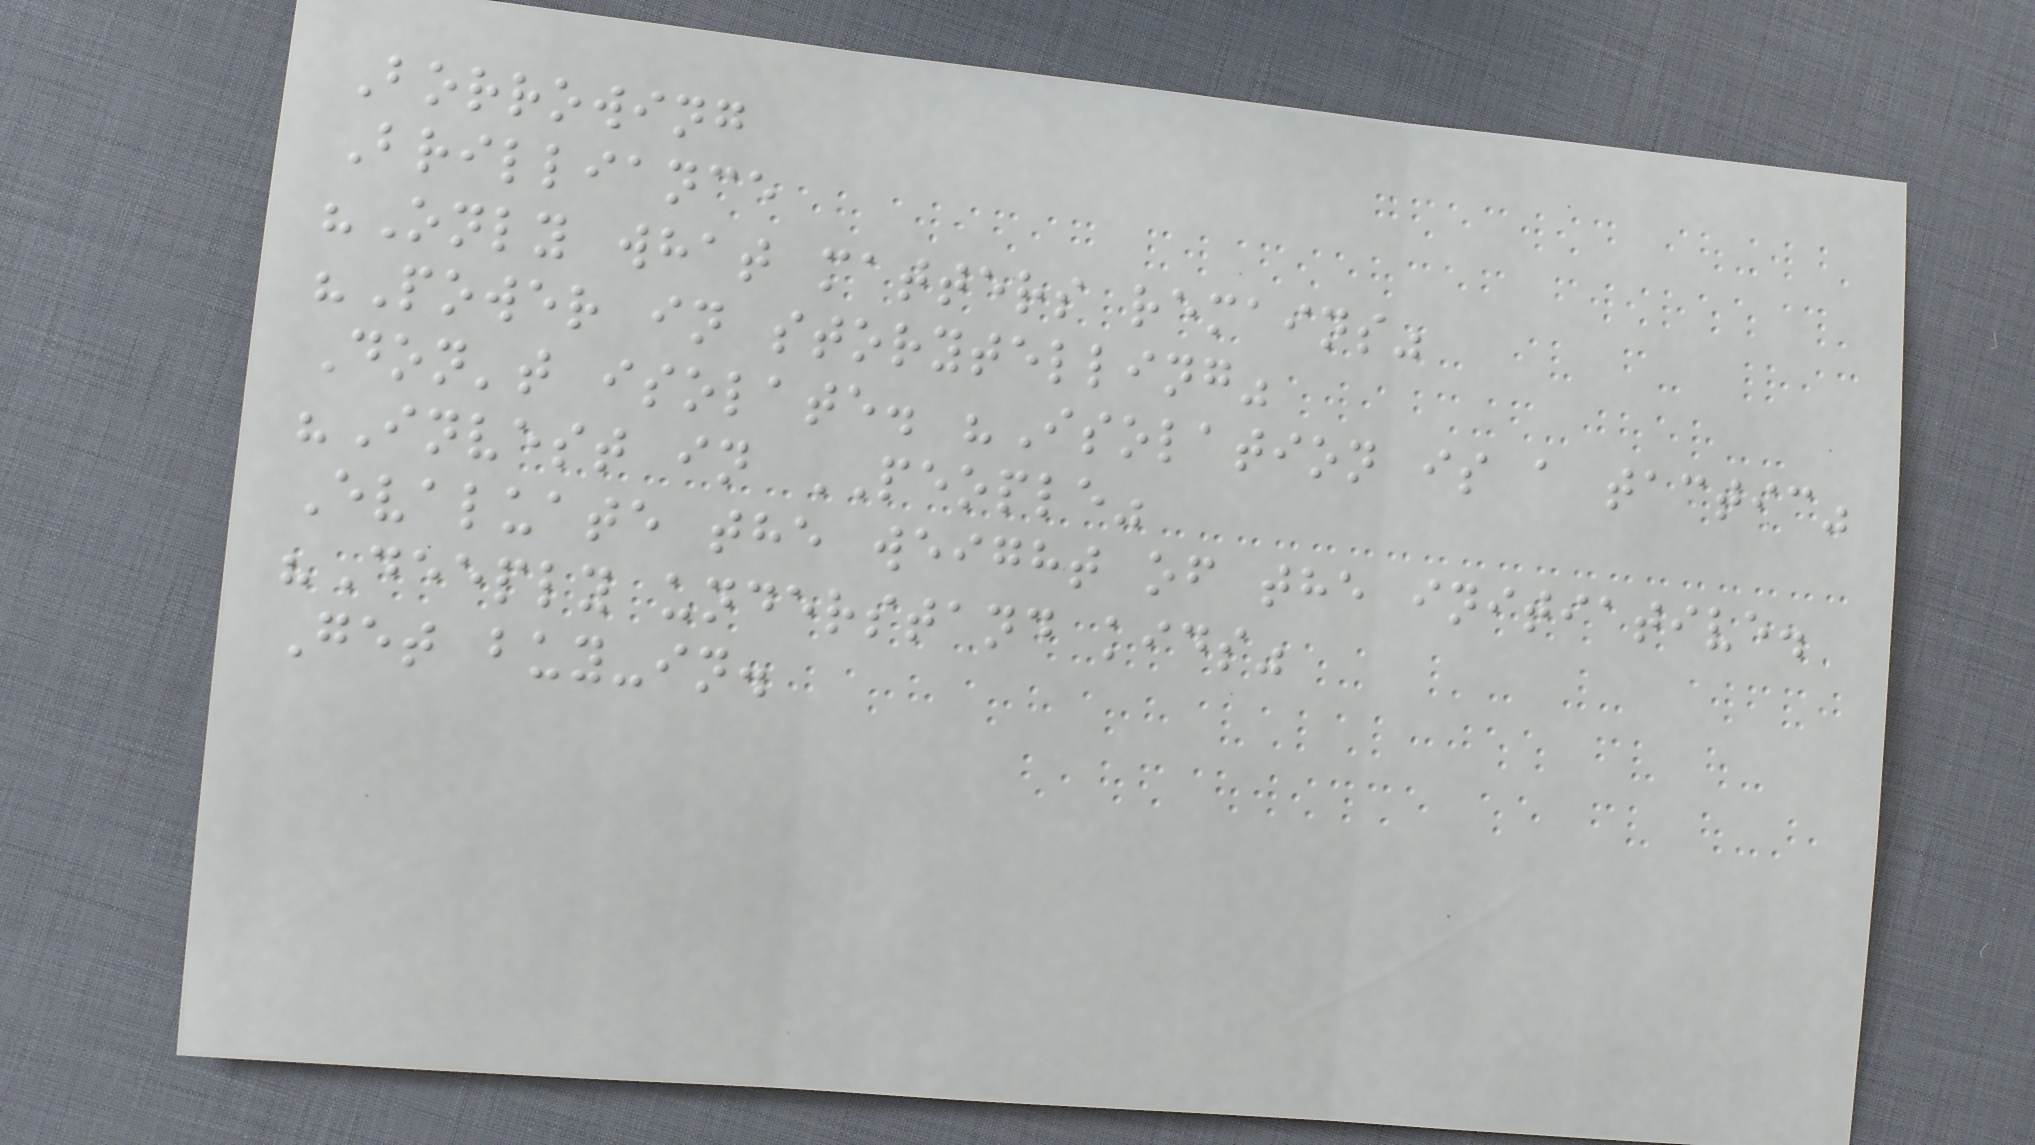Borrowing
Brilliance
"Only what matters remains"
"Power in storytelling"
Don't isolate. "Isolation is a tactic"
"Invest in PEOPLE"
Evaluate the weight of the initiative.
"Deeply understand kids"
Get buy-in.
